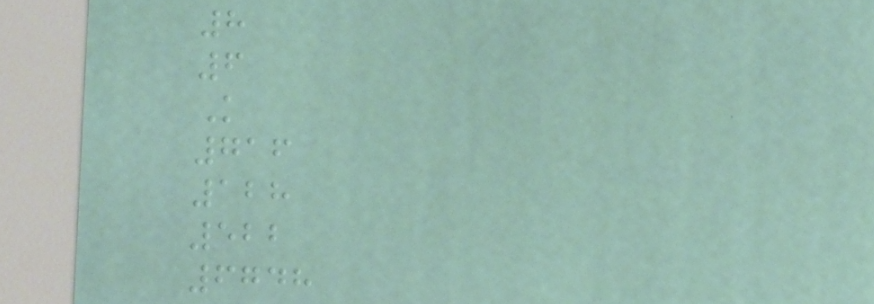8
6
K
716
128
522
6748
